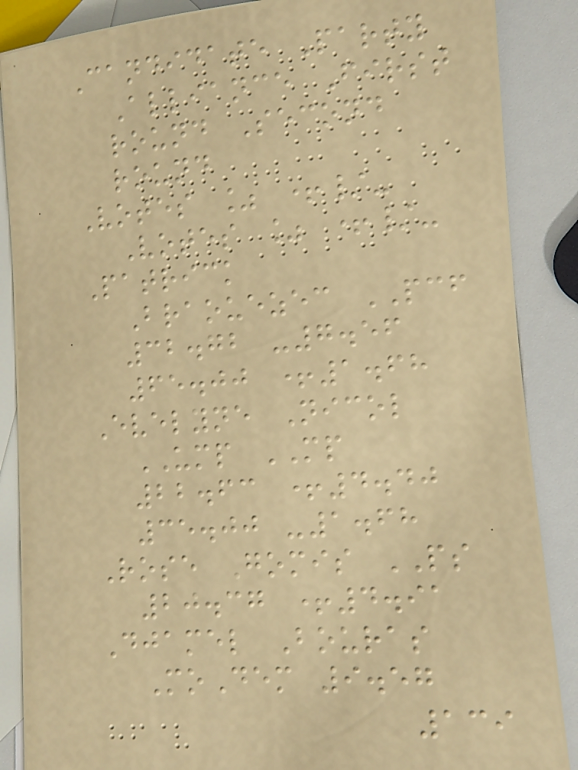Candidate Party
Alliance First
round Second
round
Votes % +/-
Votes % +/-
Patrick
Braouezec PCF
32.72 -7.56
65.00 +1.68
Evelyne Nicol
UMP MP
22.63 +4.40
35.00 -1.68
Rose Gomis PS
20.37 +4.91
Djamel Bouras
MoDem 9.57
139
